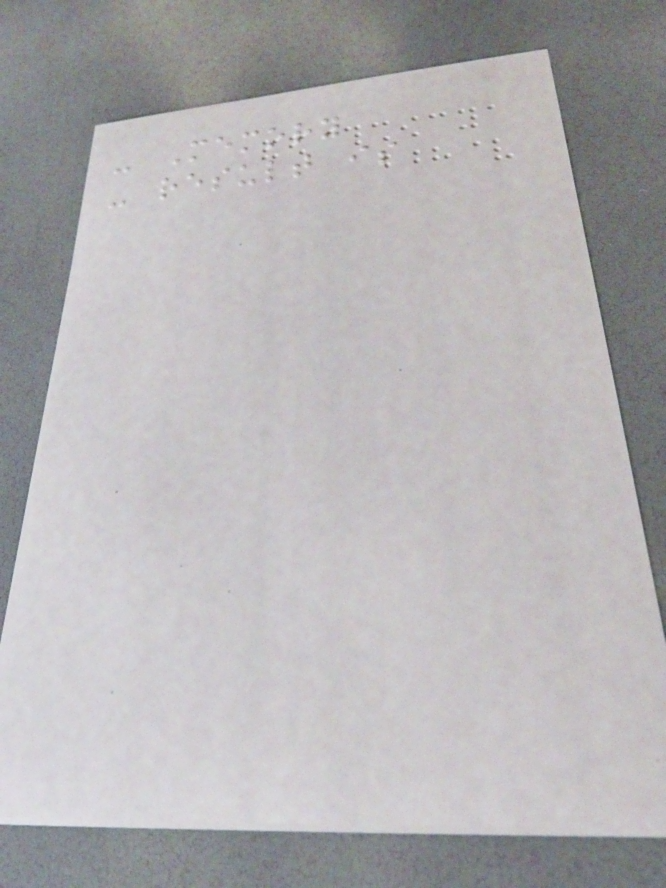- Memory
- result is
